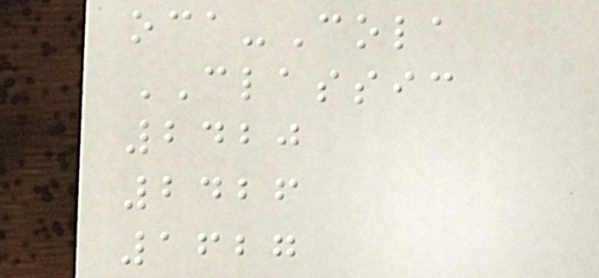oca-Cola
CLASSIC
2420
2426
1627
